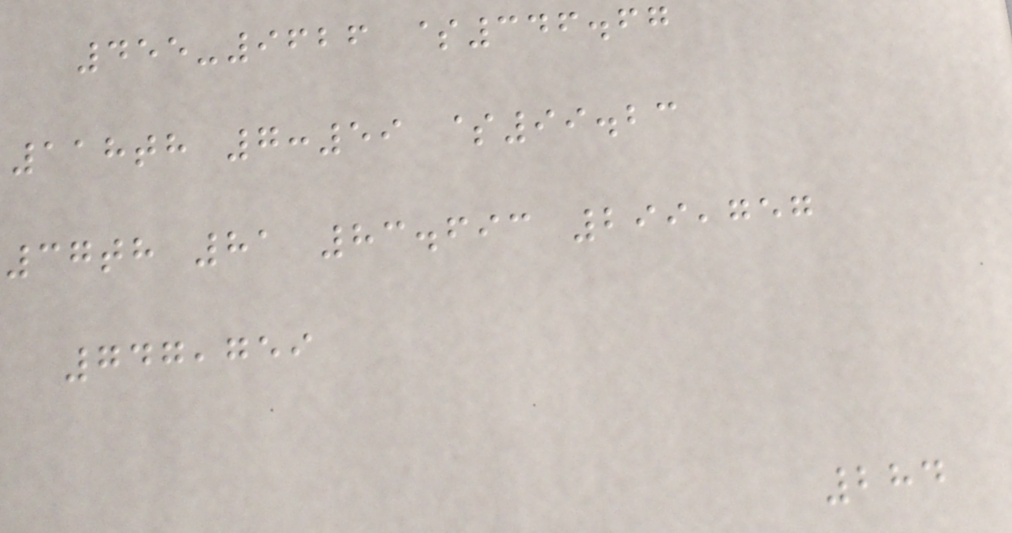455-9626 $346.67
118th 7:59 $99.23
37th 81 83.693 299,757
747,759
284
